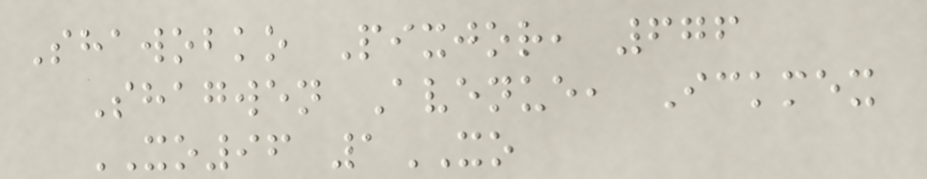Shawobko Pixjor, 676
Shagwen Avenue, Ickmex
XO96 1XO
